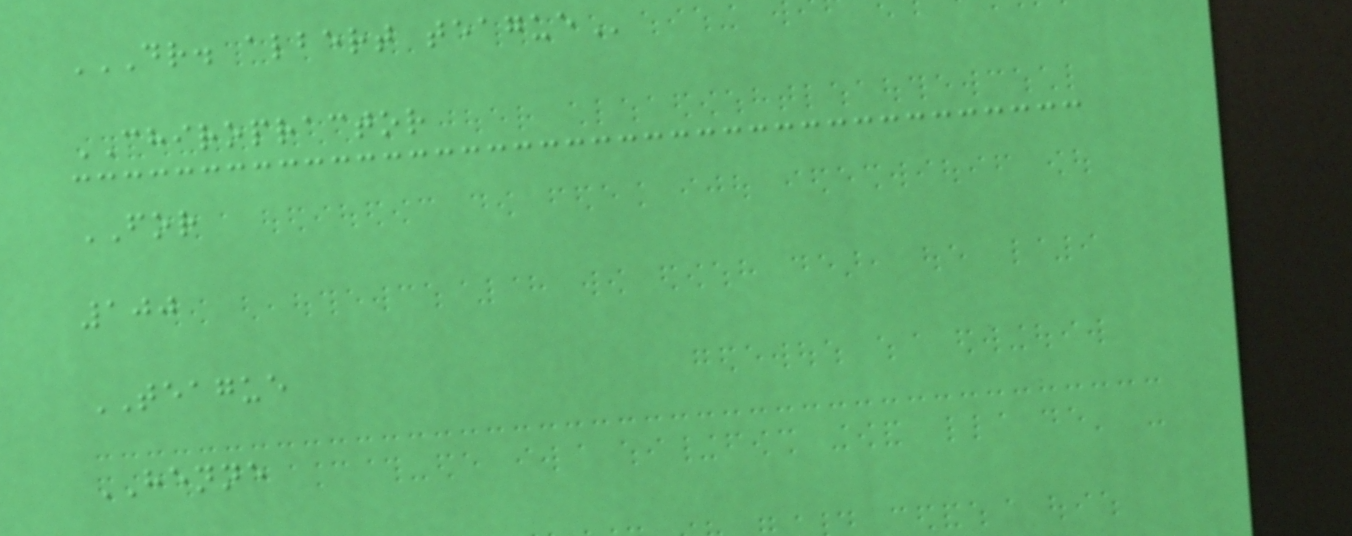DR. ALBERT TEAGUE
CHIROPRACTOR
FOR
100
TEAGUE
HENNE
